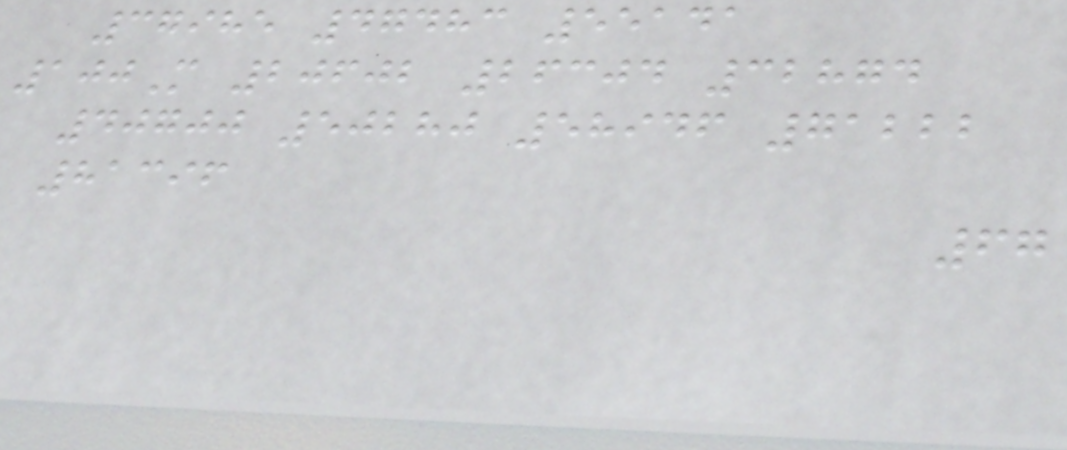37985 47483 55141
100M 20602 26304 32874
40700 50280 58946 71222
81396
67
